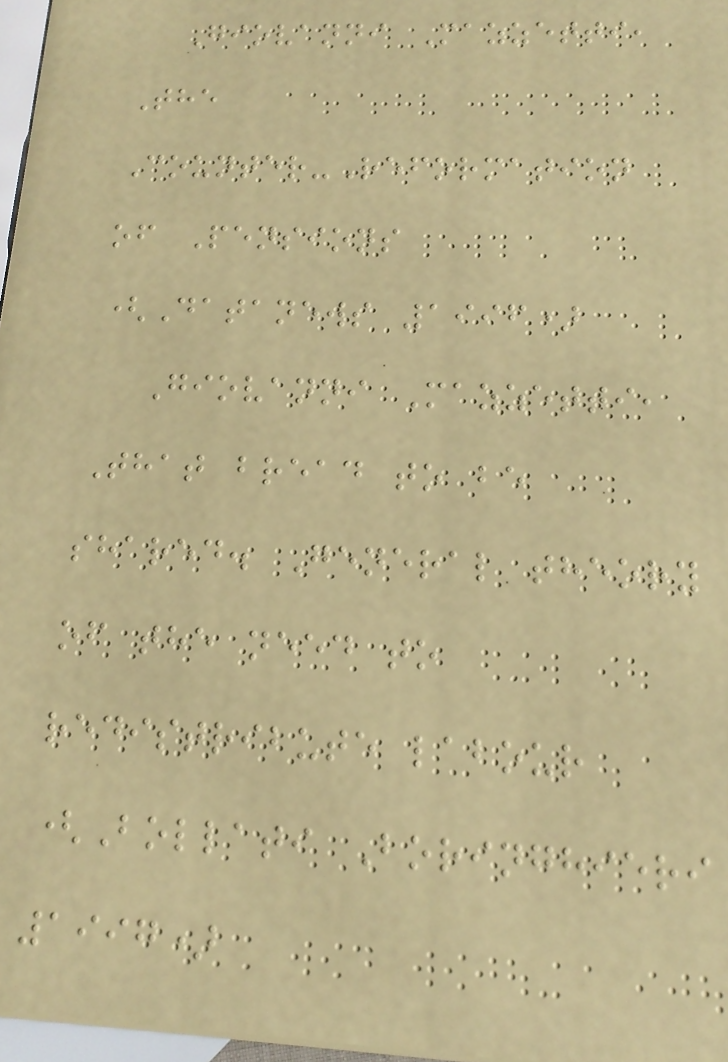Giovanni Mazzetti,
The
Counter-Reformation
of Pensions
(Datanews 1996)
Giovanni Mazzetti,
That bread to be
shared. General theory
of the need to
redistribute labour
(Bollati Boringhieri
1997)
